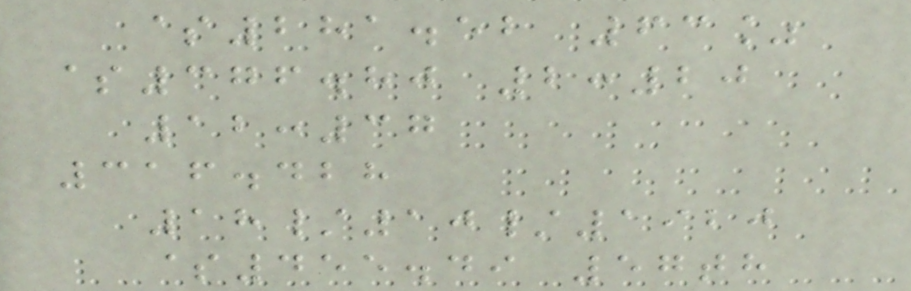$281.52 63%
$376.80 2:20
12:37
316.428
18/10/1920
$455.49 57th
